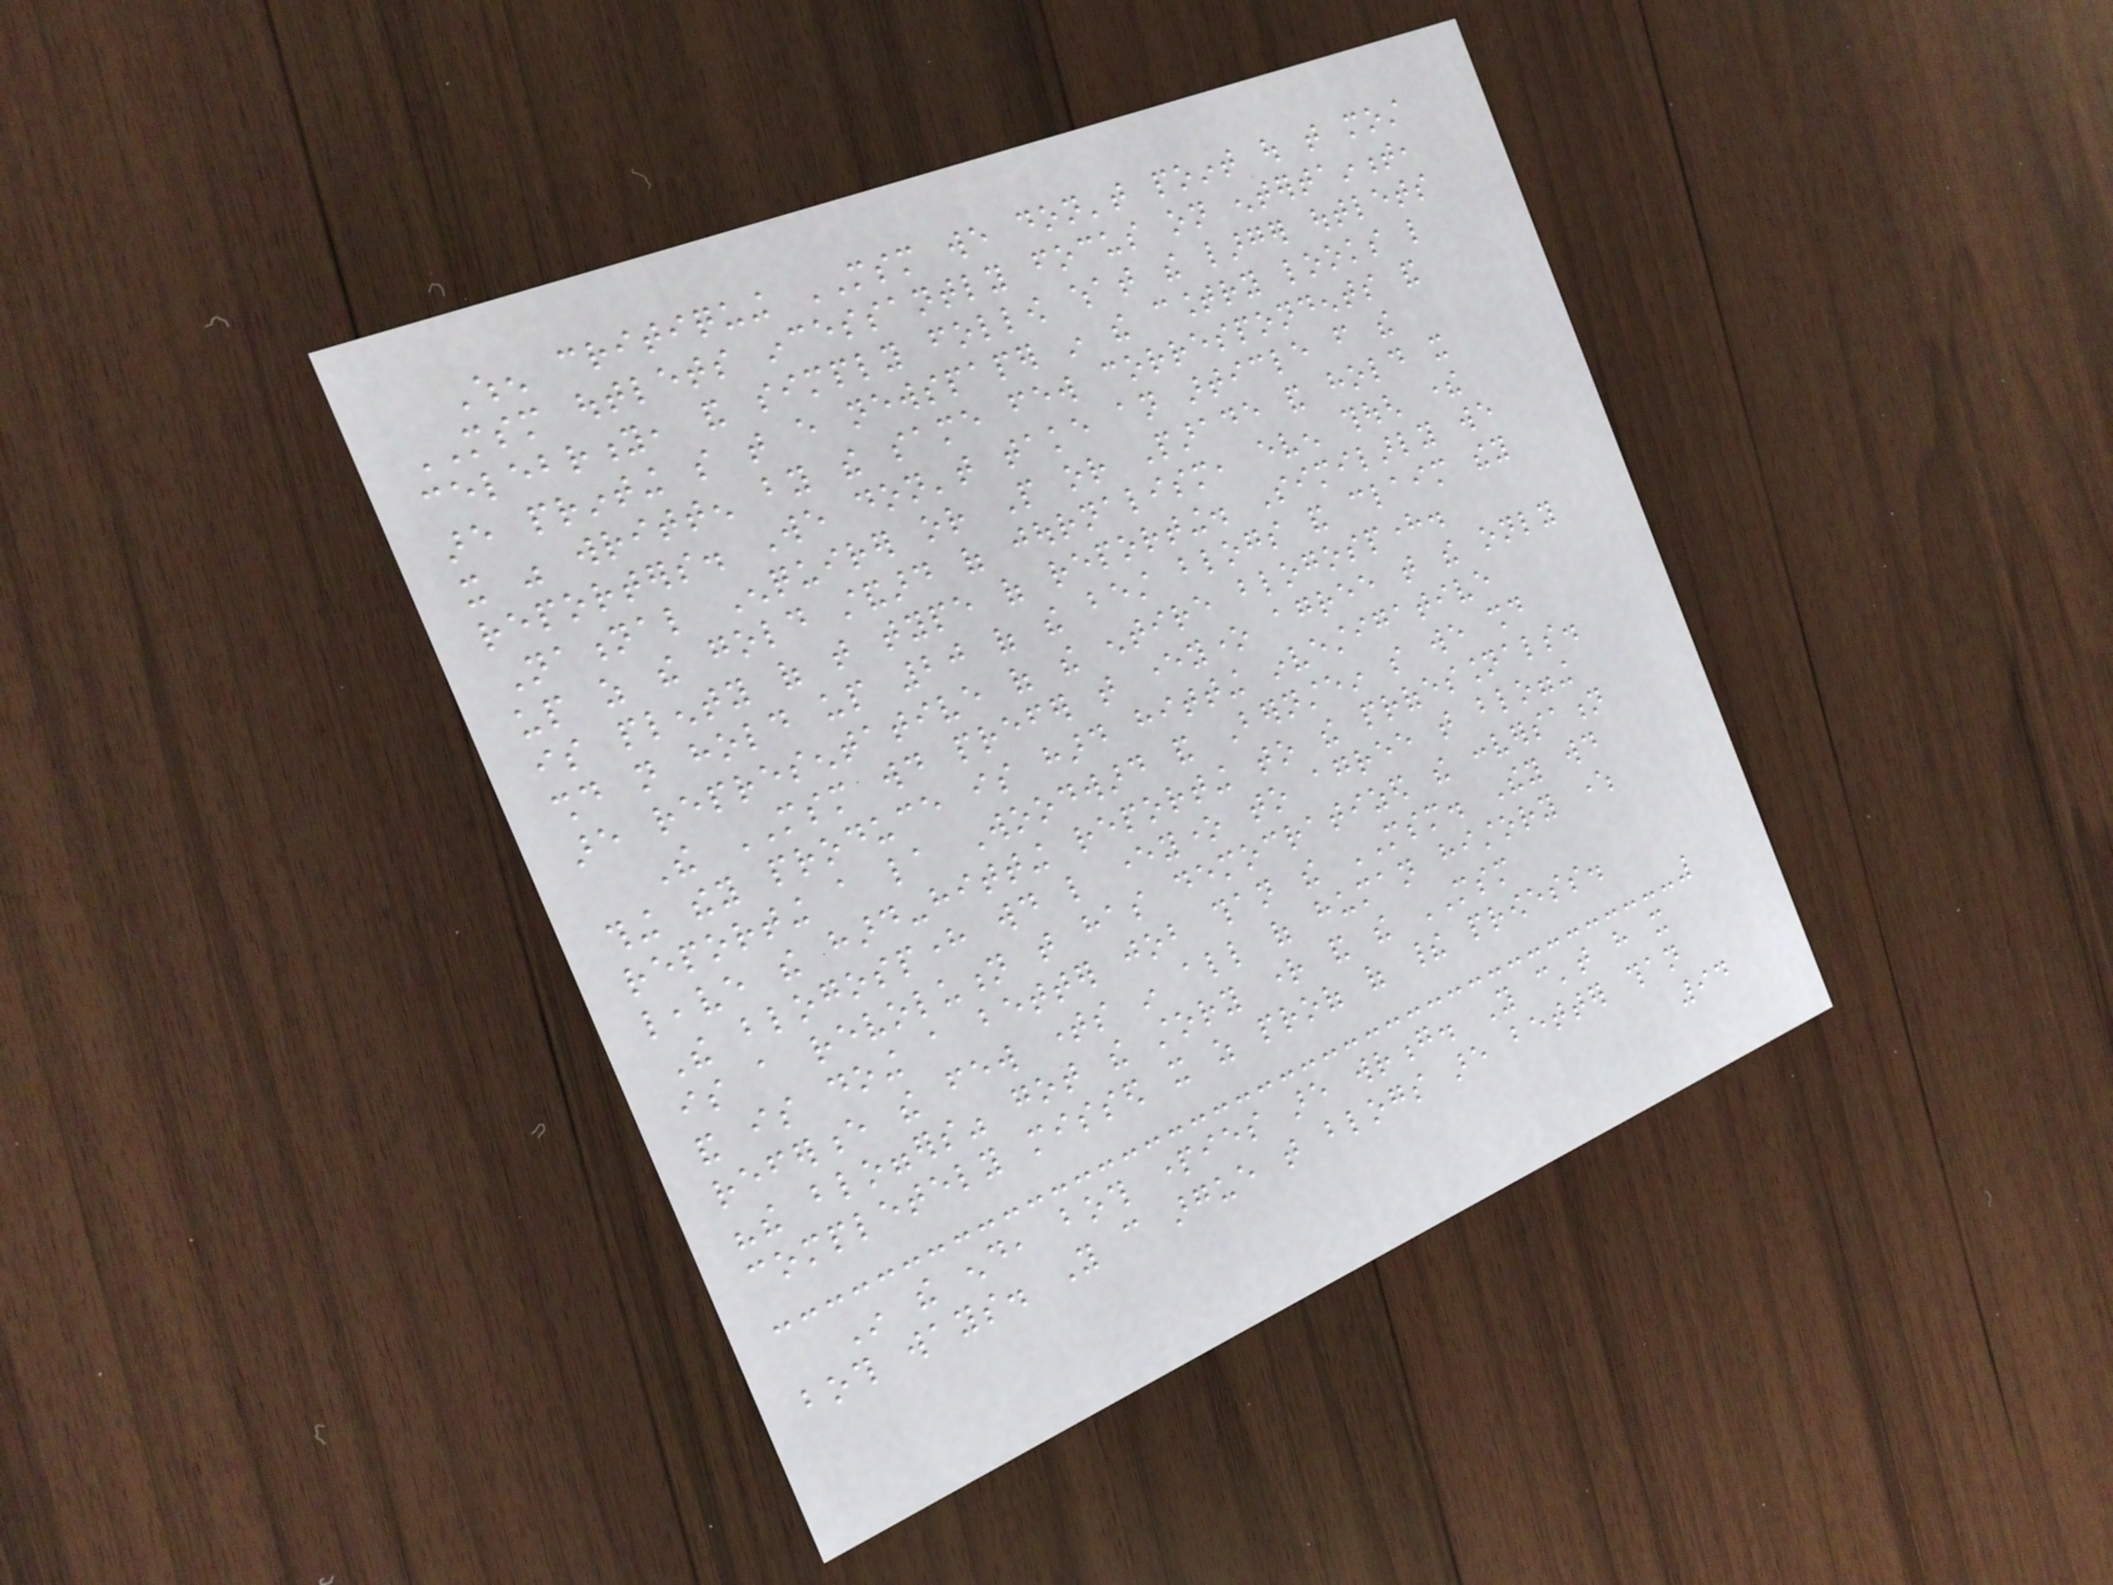When critiquing MSM we don't point out that most
MSM outlets incessantly focus on entertainment,
celebrity, and simply follow what the larger outlets
are printing so that every newspaper in the country looks like
it was written by the same few correspondents and
reporters. We don't take an article from the
National Enquirer or People or Parade and hold it
up as the gold standard of journalism, even though there
is plenty of that type of reporting. Similarly we
should not hold up 20 of the best blogs and claim they
are representative of the entire blogosphere.
The MSM would prefer that everyone agree that the only
thing they produce is hard hitting investigative
reporting a la Woodward and Bernstein so we should
leave the hard-hitting reporting to the professionals.
The blogosphere would like everyone to agree that blogging
is a revolution that has democratized the conversation
and is doing a better job than the MSM. They would
reference the few times in all of human history where
"the bloggers" got the story right and the MSM
completely missed it as proof of their prowess.
In the end, both parties are wrong. You can't have it
both ways. You can argue that blogs are better than
94
